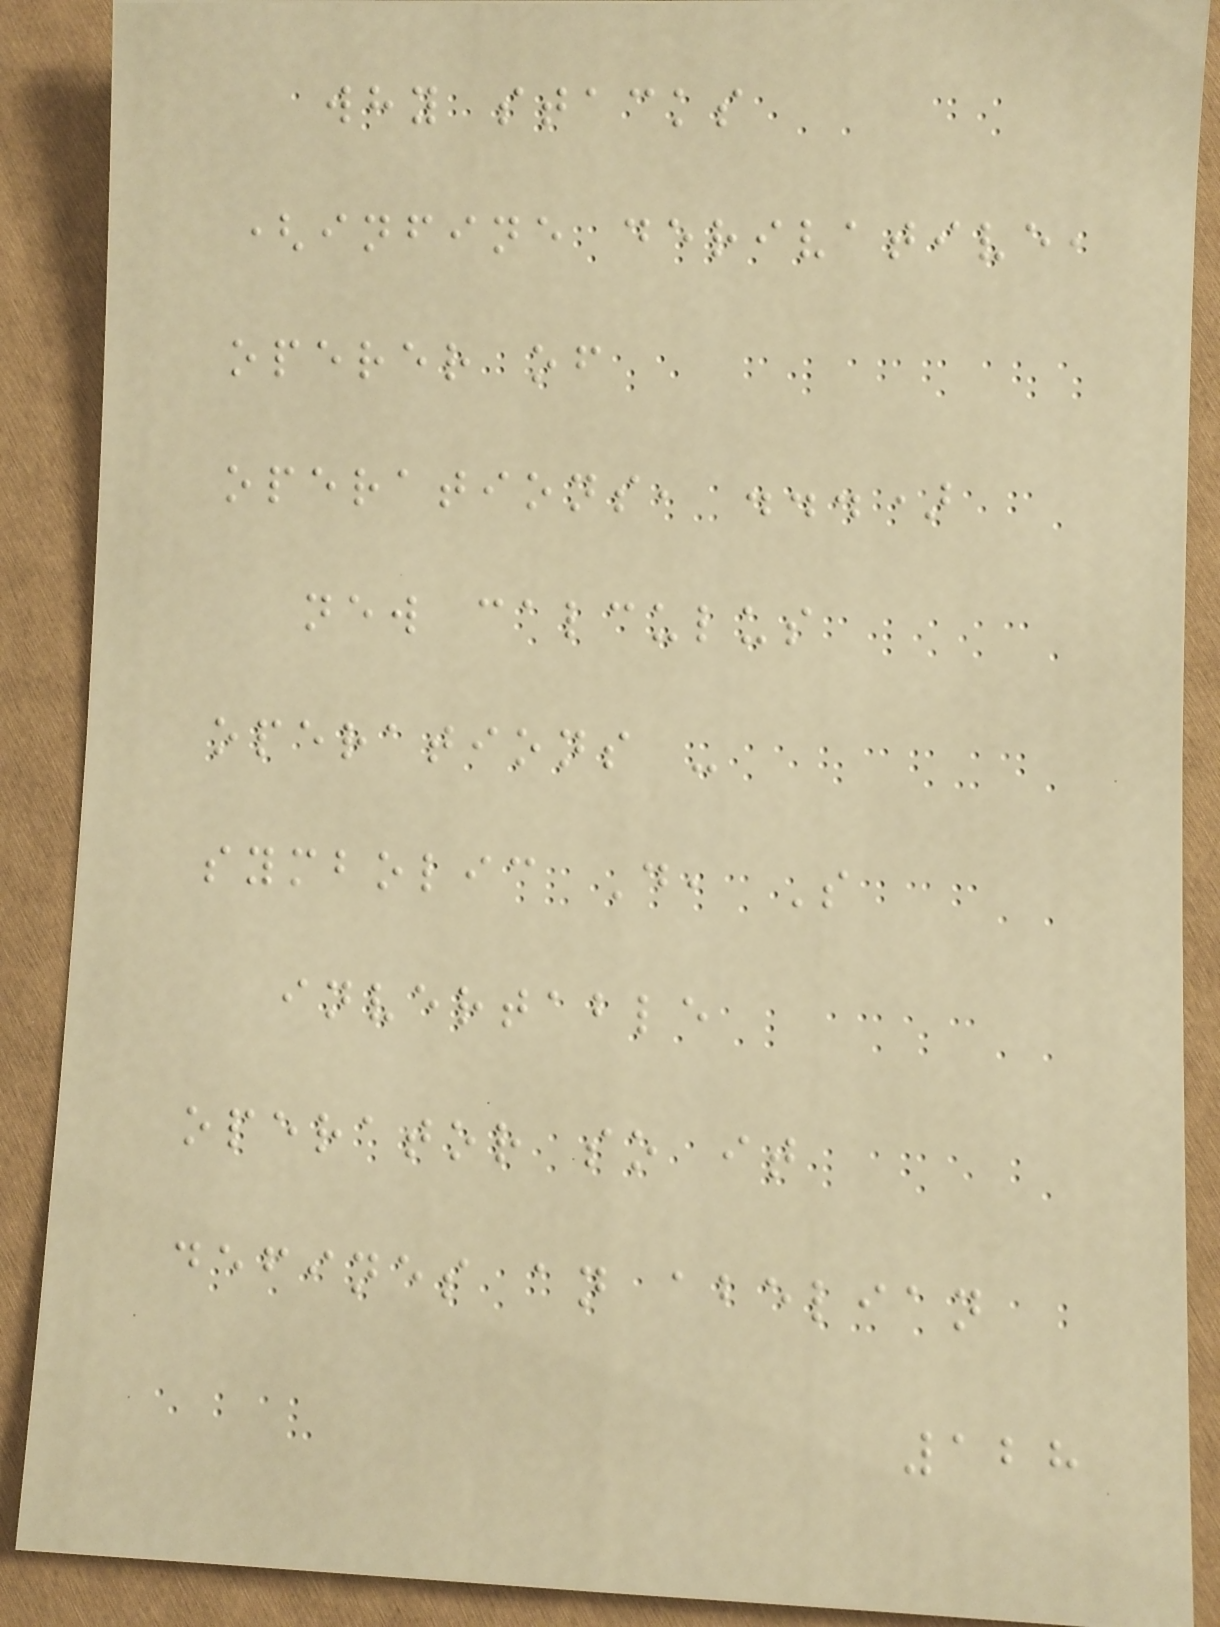why stacks
(infine derivative,
operer of
operations, ...)
new calculus
operations -
symbolic D, S
invertable
operator so it
defines an abelian
128
